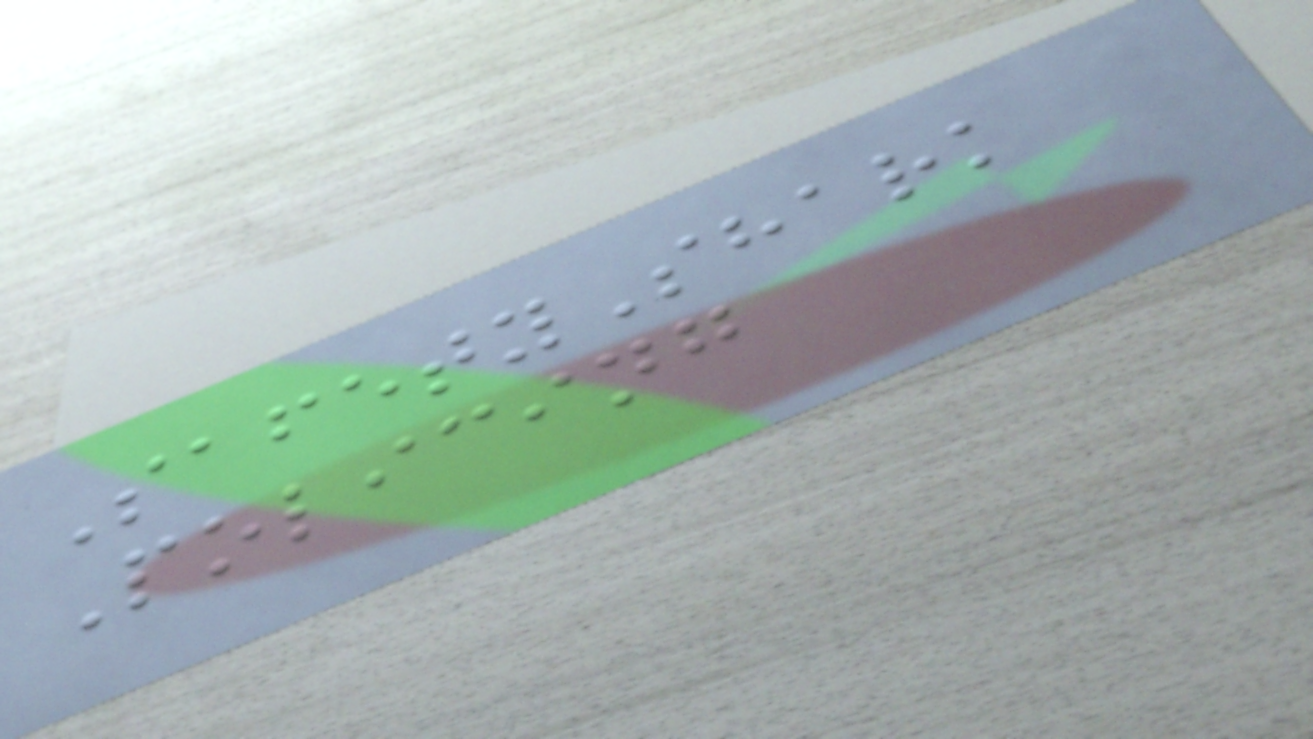SafetyShark
Policing
